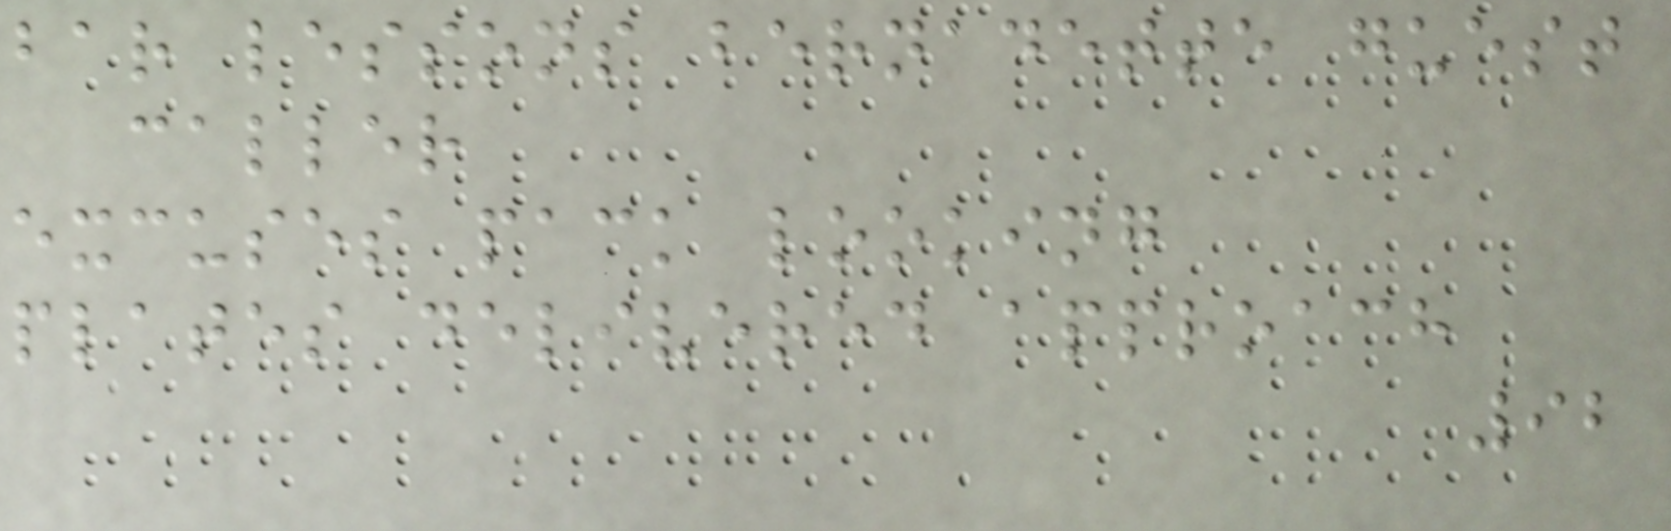bar lessons bernadette guest
caller
excuses pack looking
plates delivered approach
92
